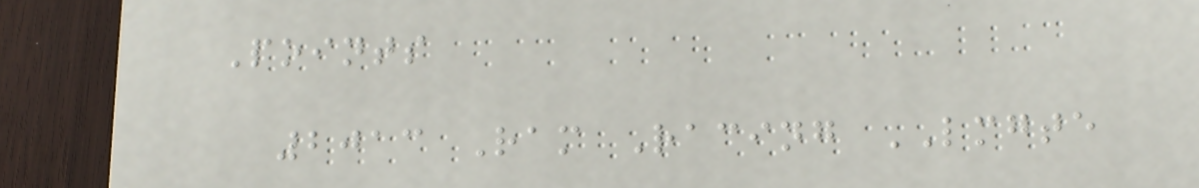Points
2013 Ram Racing LMGTE
